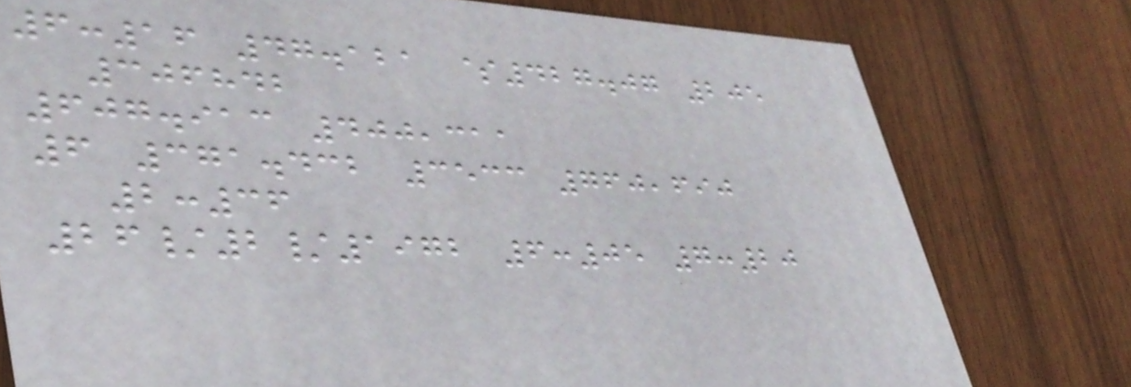6:16 47.121 $427.07 205
306842
607.913 400,311
6 371.432 3533 760,690
2:36
26/2/1972 6:05 7:20
